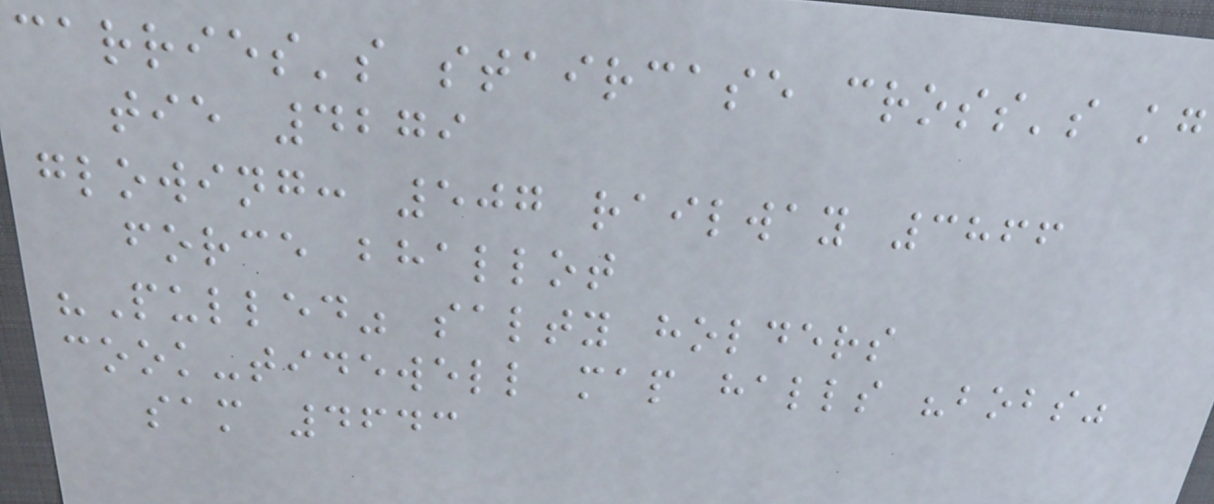carries's staircase cross's kg
tie 4279
glowing: 507 railway 3866
force bhallot
"Pulled" salty holders
cook-tidewell map halls "bobs"
sam 4643
